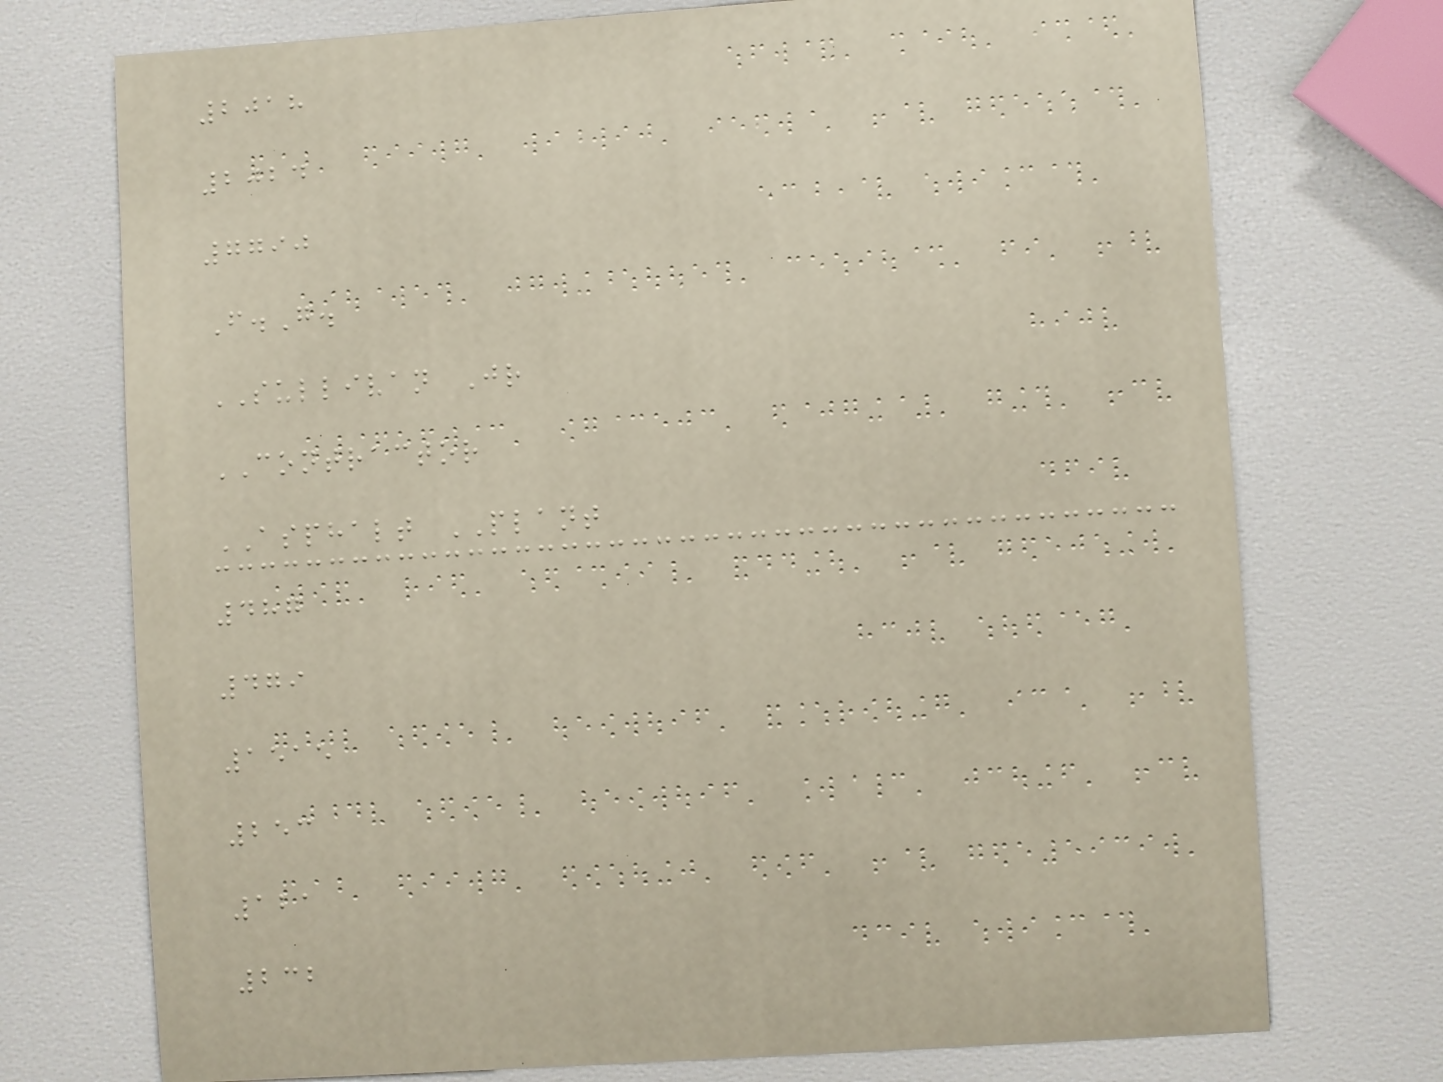2018
2024
7790
F.G.
SULLIVAN Jr
CONTRACTOR
ASPHALT PLANT
487
479
1515
253
121
232
